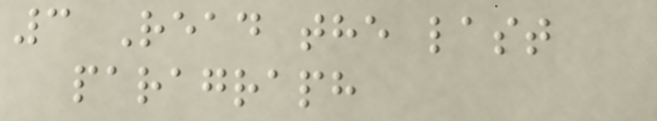3 Read the last
paragraph
